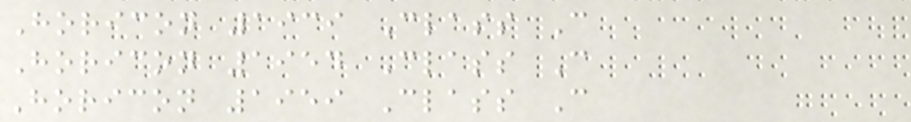Horicon 1939 Class C
Horicon 1954 Class C
Horicon 1959 Class C
